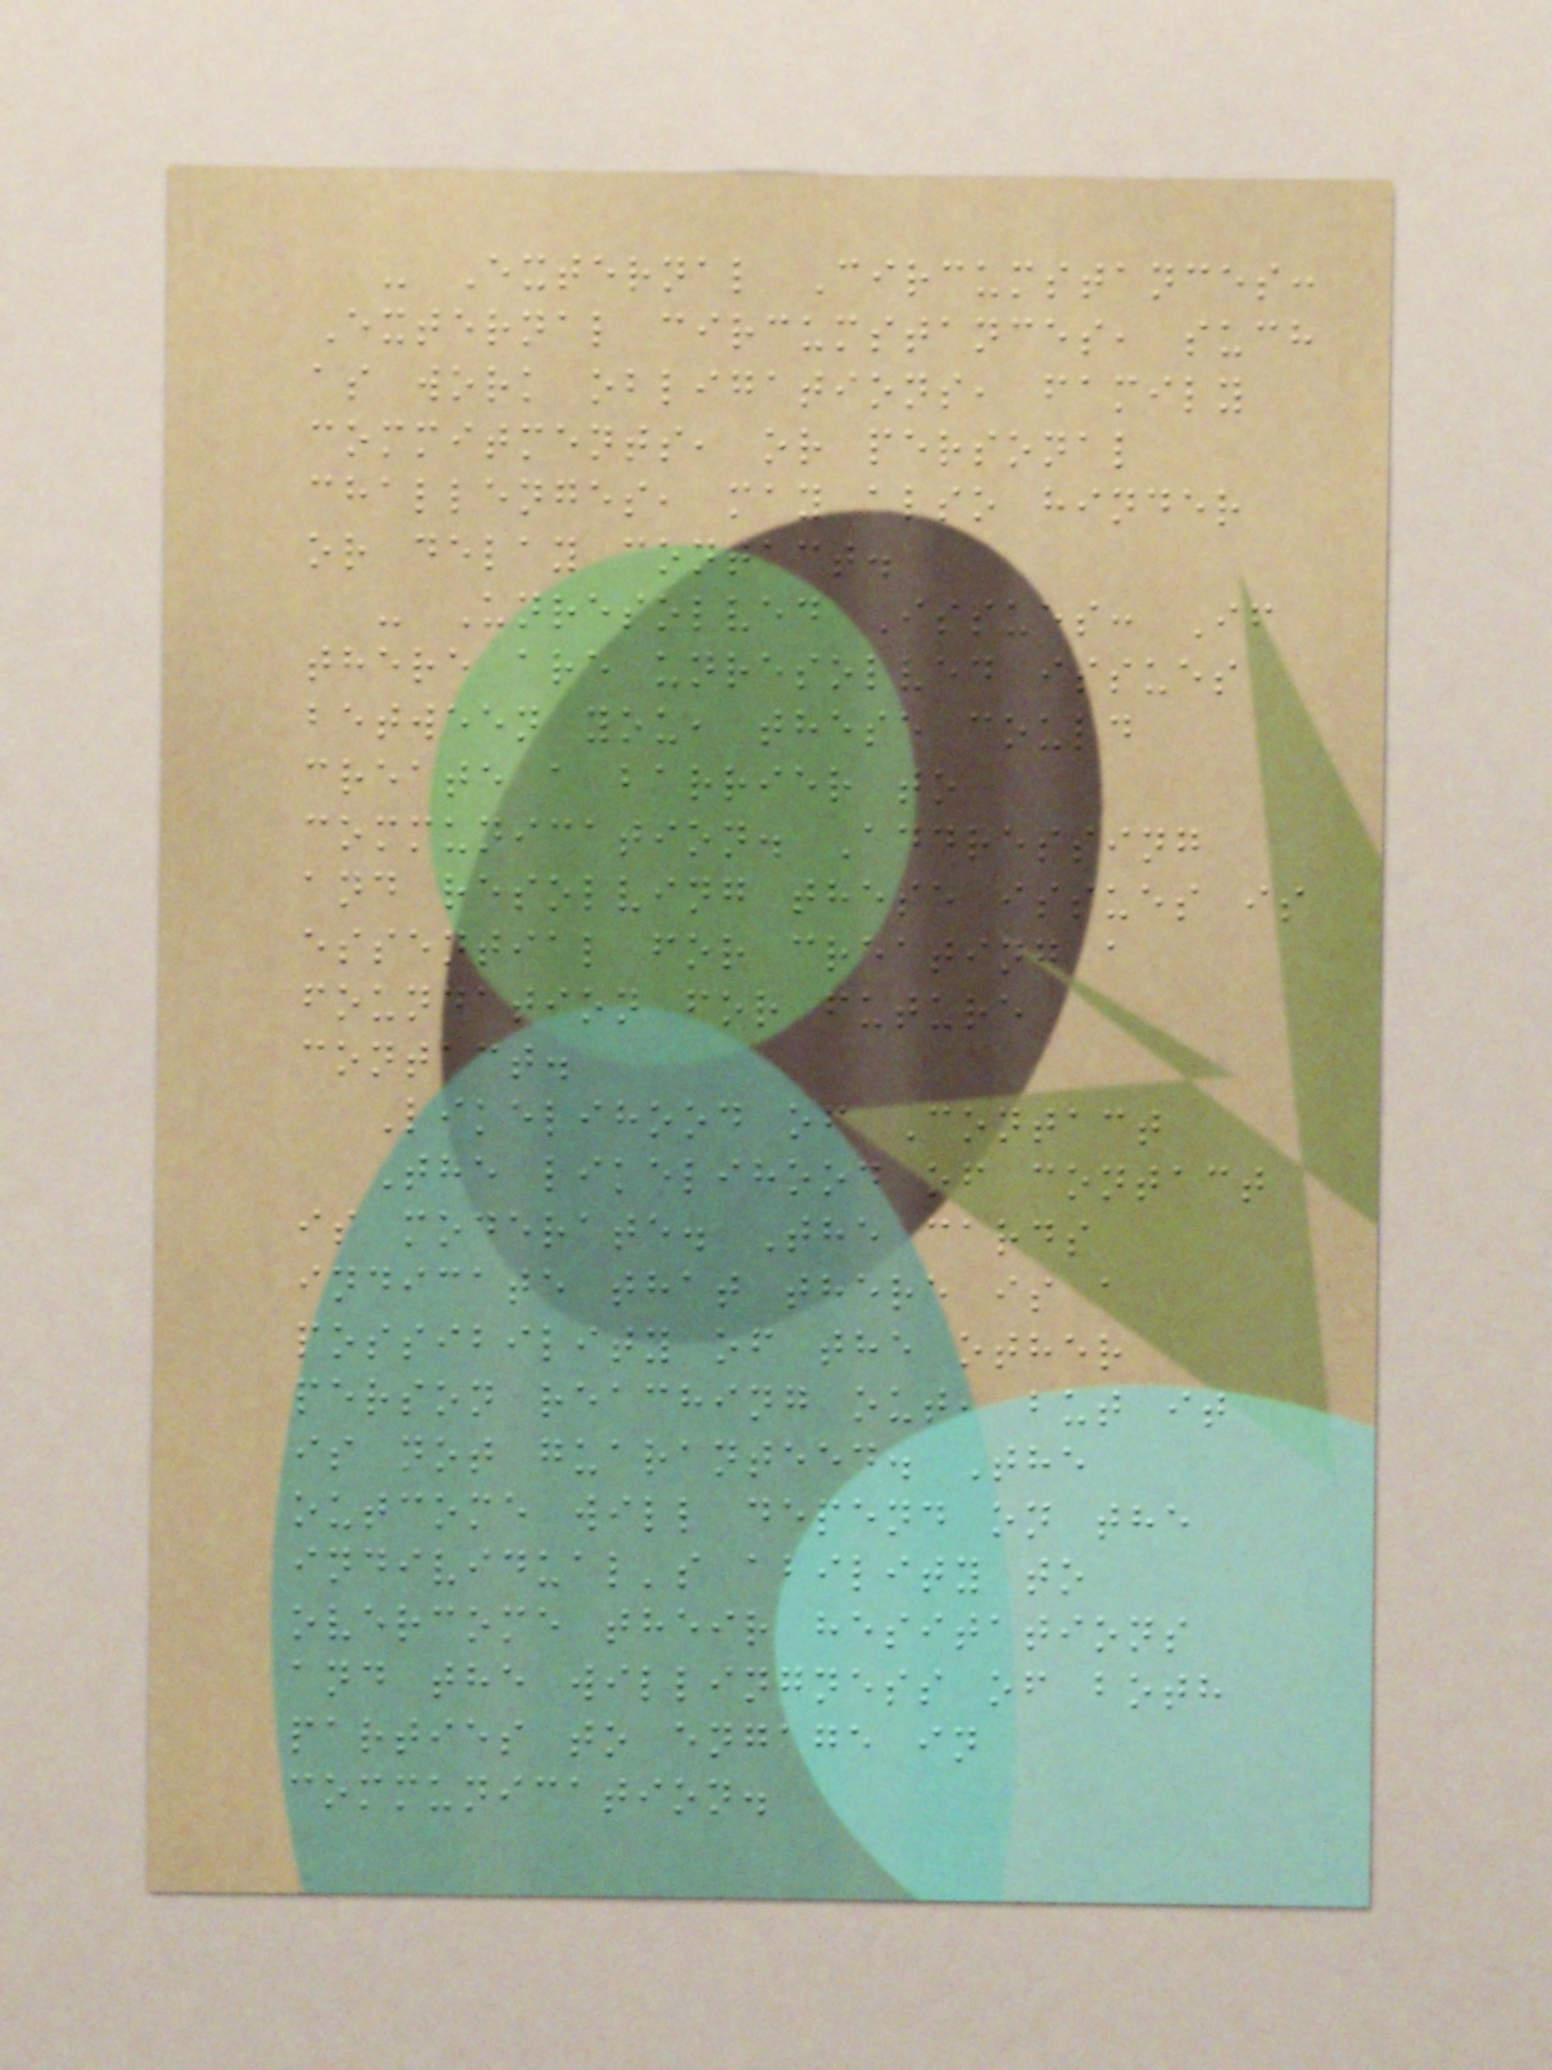- External Circumstances:
External circumstances, such
as work obligations, family
commitments, or personal
challenges, may also hinder
or delay contact.
- Unresolved Issues: If
there are unresolved issues
between you, these could
create a barrier to
communication. Addressing
and resolving these issues is
essential for creating a
foundation for future
contact.
Likelihood of Contact
The likelihood of contact
is moderate. The cards
indicate that there is a
possibility of the other
person reaching out, but it
is not guaranteed. The
outcome will depend on the
individual's ability to
overcome their hesitations
and the willingness of both
parties to engage in
communication.
